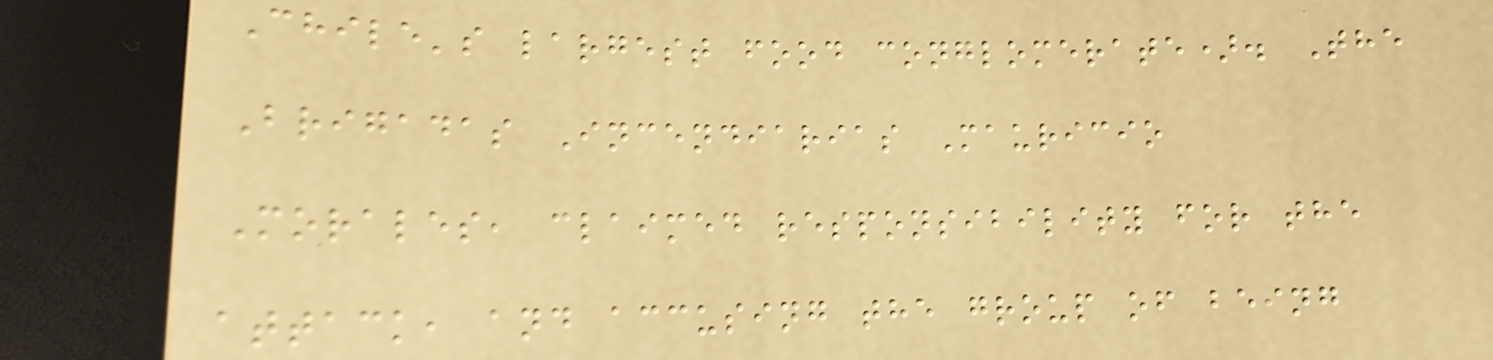Chile's largest food conglomerate). The
Brigadas Incendiarias Mauricio
Morales, claimed responsibility for the
attack, and accusing the group of being
